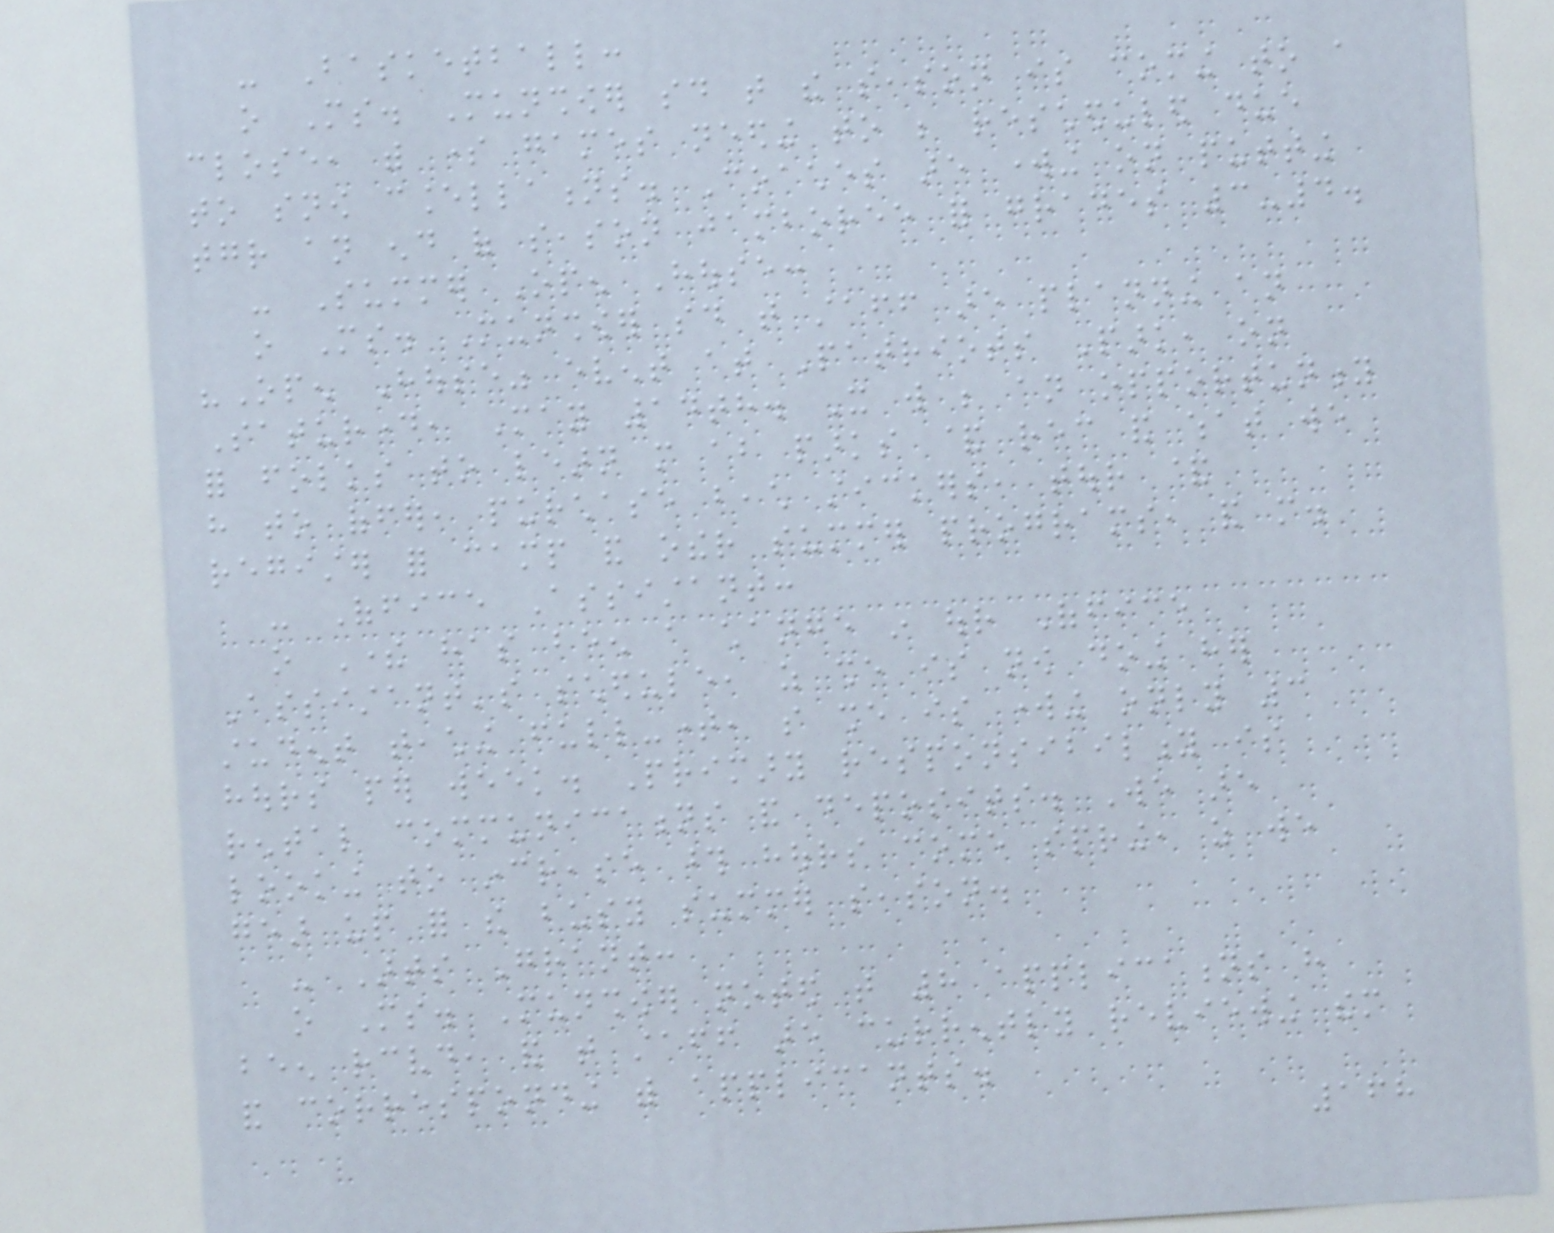- Basketball:
o Ms. Munshower said that the season is coming to a
close, with some games needing to be rescheduled due
to snow cancellations. Coaches are working on putting
together an end of season jamboree for grades 3-4.
- Summer Open House:
o Ms. Munshower said that staff are planning an
"Open House" event at Patriots Park, on
Saturday, May 14th. It will be an opportunity
for folks to learn more about parks & rec and what we
have to offer, purchase beach stickers, tour &
register for camp and other summer programs, and more.
- Office Assistant:
o There has been a change in our Office
Assistant's schedule, as she is now doing her
student teaching full-time, so she is working only 3
hours per week. Primary responsibility is
rental communications and deposits. We are
looking to increase those hours come spring, as we
gear up for the busy summer season.
- Arts Grant:
o Ms. Munshower noted that 8 applications have
been received, and that staff are currently reviewing them
and corresponding with applicants.
168
